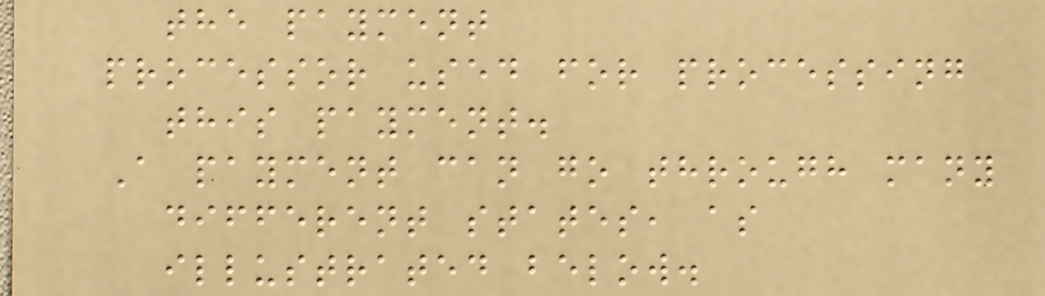the payment
processor used for processing
this payment.
A payment can go through many
different states, as
illustrated below.
